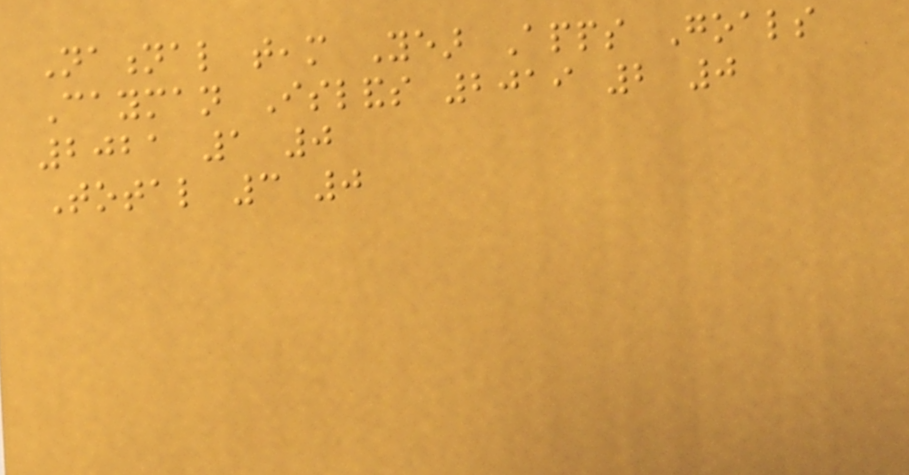National team Year Apps Goals
Cayman Islands 2019 2 0
2021 1 0
Total 3 0
